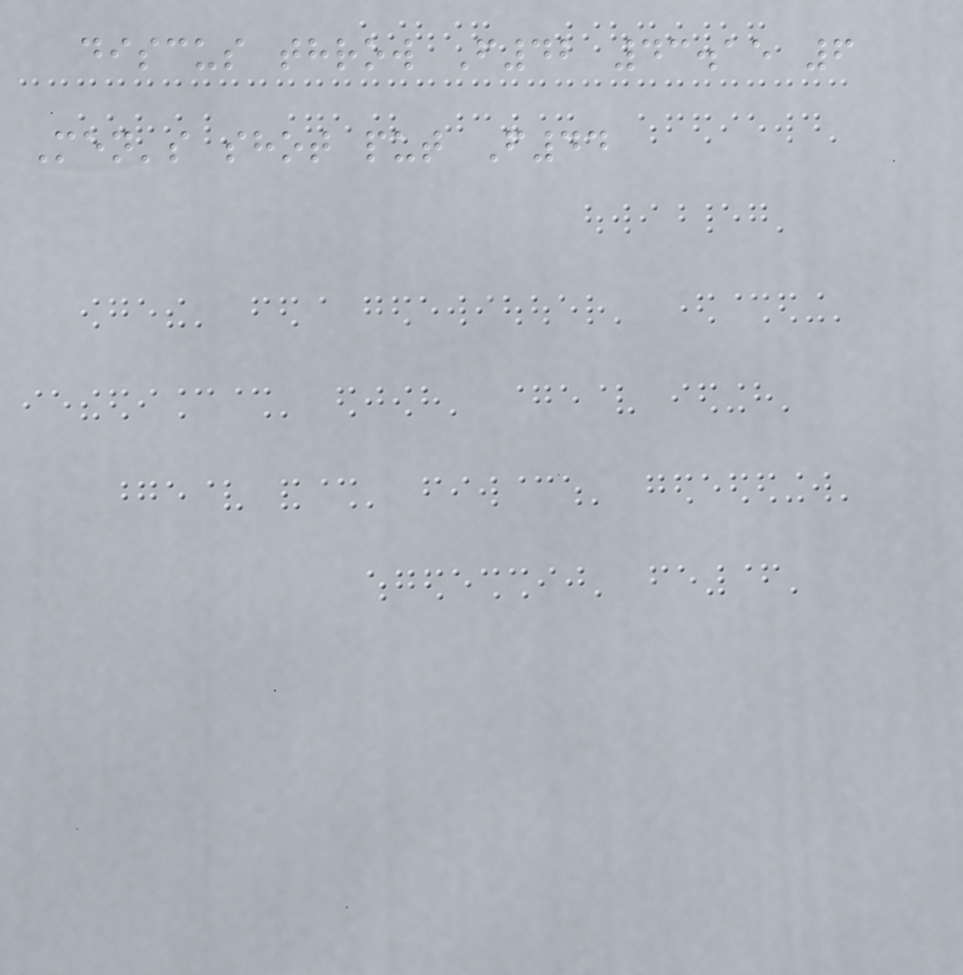discus throw F42 43.15 6
Men's shot put F44
